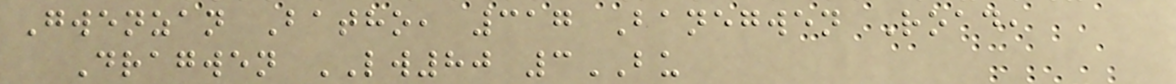Gwenzan Batho, 317 Banegwen Road,
Dragwen LW80 3BU
